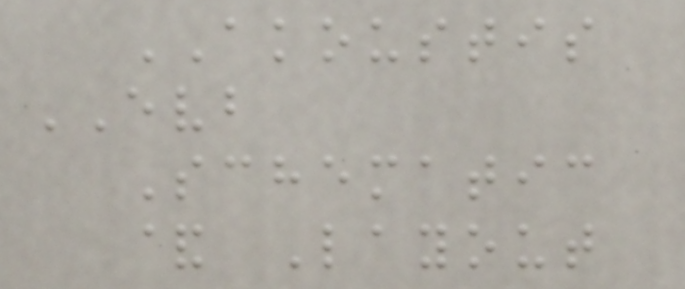AKOUSTIS
EVB
Schematic
& Layout
